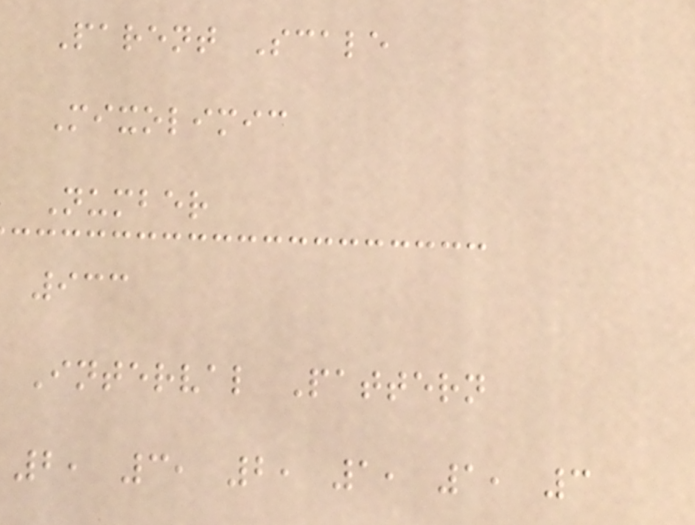Parent Scale
Mixolimic
Number
933
Interval Pattern
2, 3, 2, 1, 1, 3
